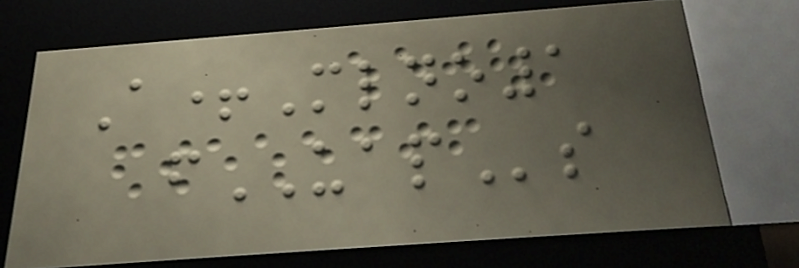A+Mlno1
fUAPs
